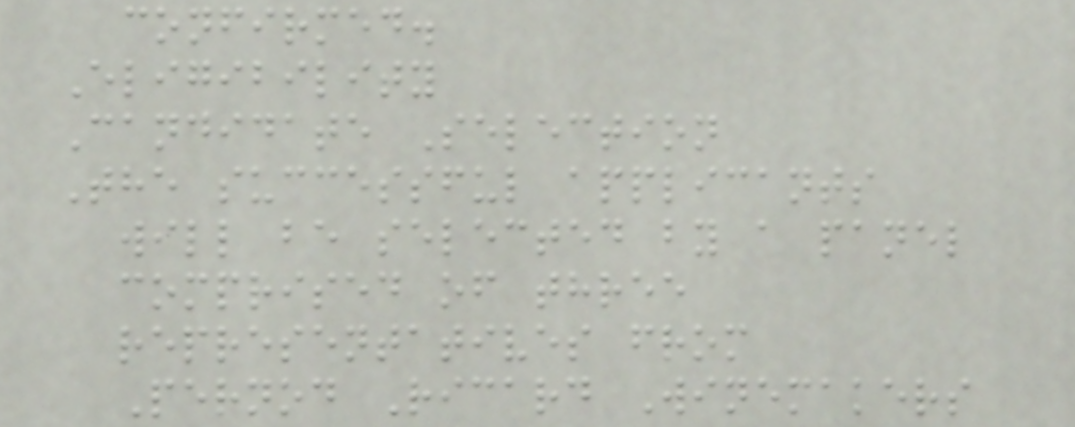confirmed.
Eligibility
Candidate Selection
The successful applicants
will be selected by a panel
comprised of three
representatives from
Pernod Ricard Winemakers
